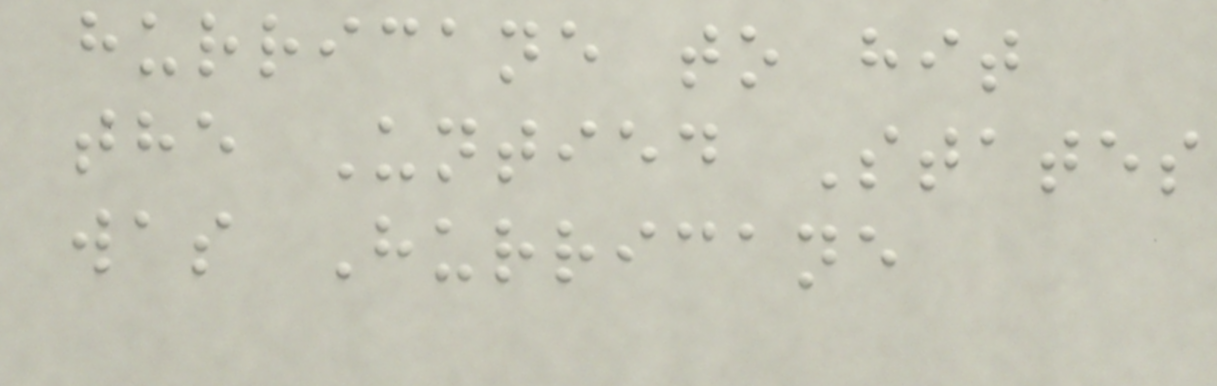hurricane to hit
the Untied States
was Hurricane
